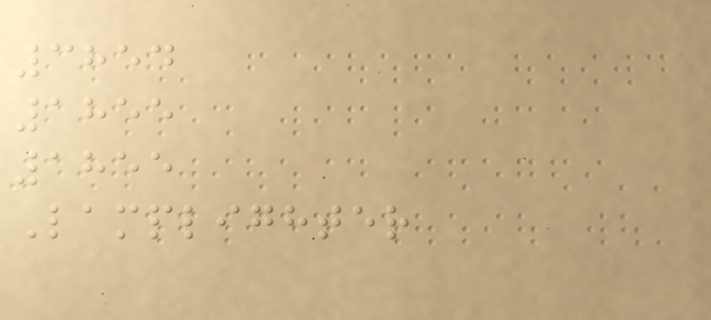3854
1855
1855
Lamplighter
